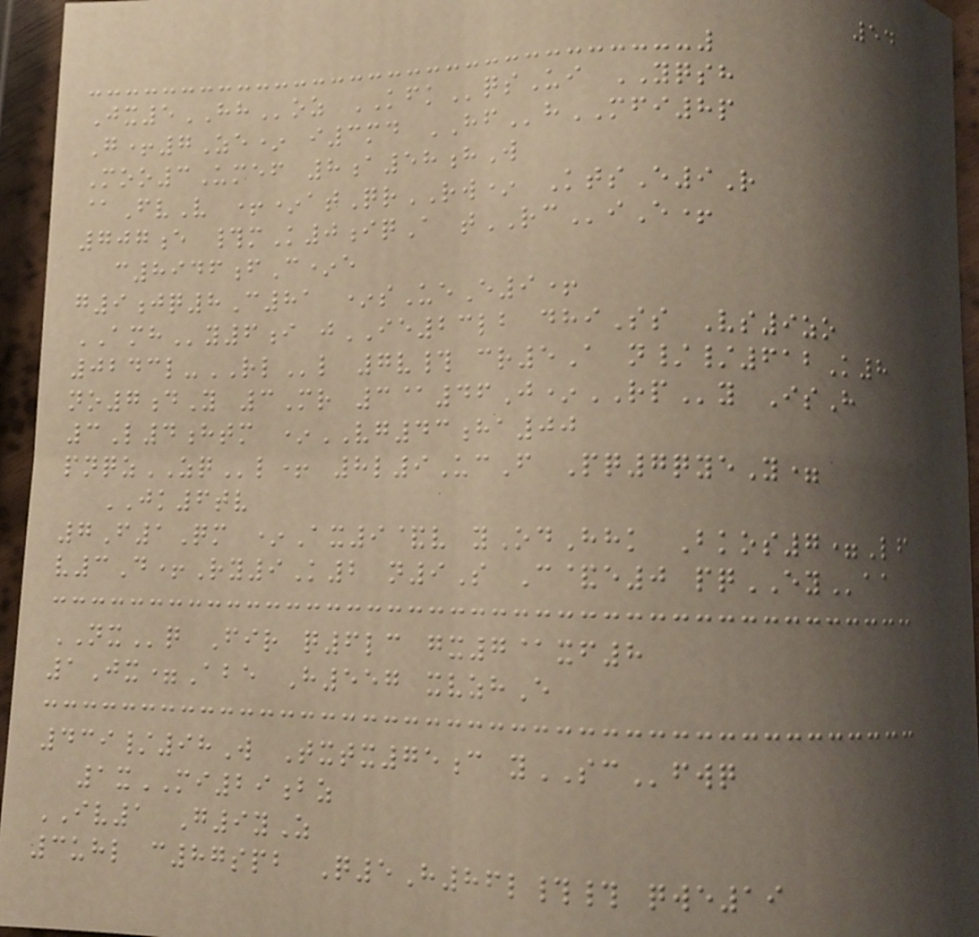54
Jx5HHoz KFKqsUi YQSH
G+7Ze* i3md HFhMFI8p
Moo3Umef 8a58hW
@FvV +*atQrRW* KtsE9R
707e #mK0iqA tRCiE+
c8946fC*e
g9jq8C81 *sUeE9+
AMHy6i jIE23lb dhiSs Vs9zo
0243l-RLl 7v# cr5A n//612K8
no7dY 3Mr 3@46J*RPy IsH
3L4htm *VG43ha00
pnqzZQl+ 8l9UcF Pq7qyeY=
JK6tv
7F1Qm *Ax9&v yOdHhk Bkos7=Lf
v3D+Ry9K2 n9S C&e0 pqEYaa
NXq Fir q6lc gx7@xf8
1Jx=Abe H557 xvzhE
439/98W Txtx75c ySCfwq
1xMI29bz
IV1 G9yZ
3uhl c87spb Q5H86l## qwe19
